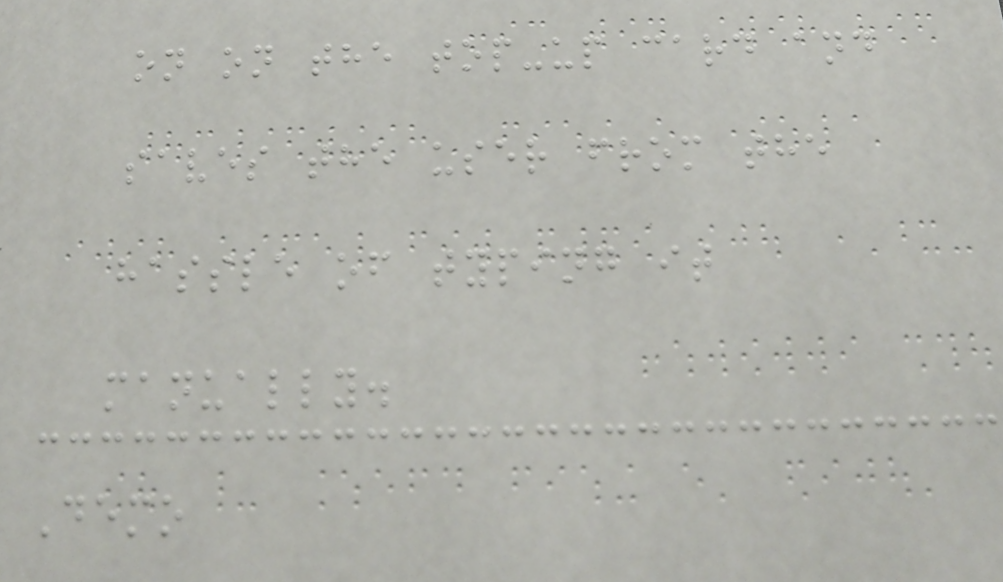on on the top-up card and
saves the user from the
hassle of typing it
manually.
Demo
